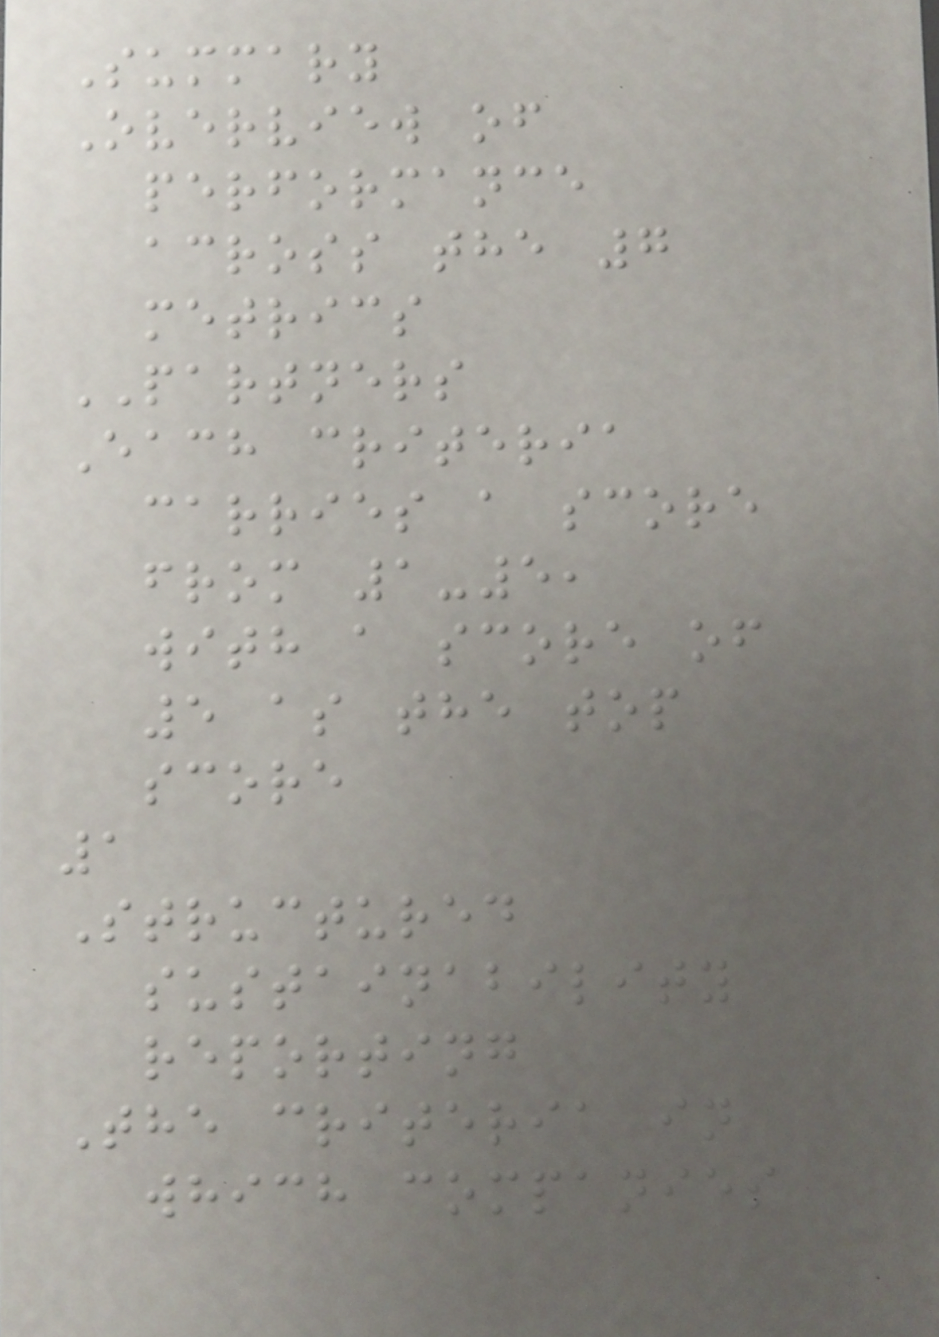Summary
Overview of
performance
across the 7
metrics
PARTNERS
Each criteria
carries a score
from 1-5,
with a score of
5 as the top
score
1
Structured
sustainability
reporting
The criteria in
which companies
